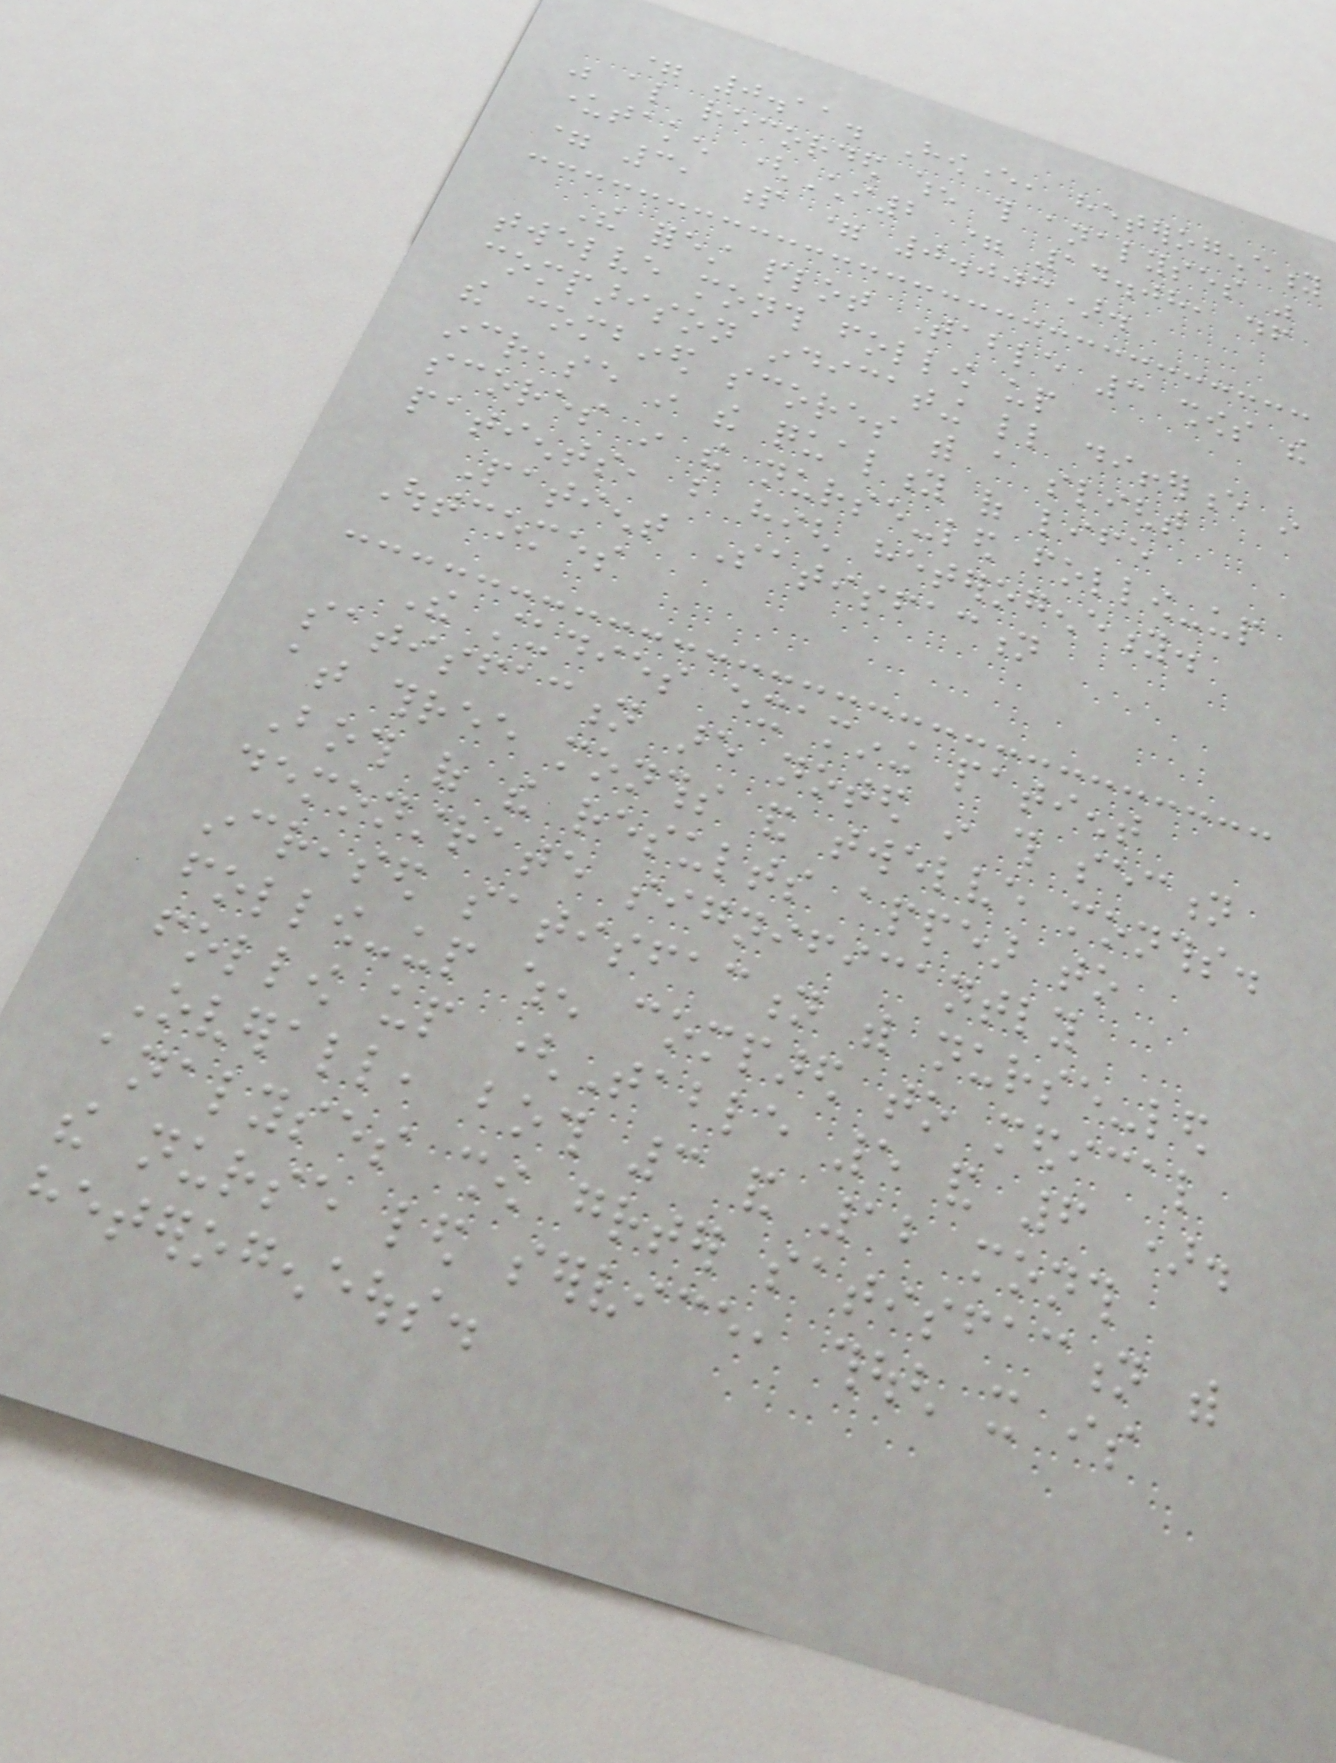= 0.11. However, heterogeneity
was also recorded when this analyses was
undertaken (Chi2 = 14.08, df
= 3, p = 0.003).
The forest plot Table 3 shows the
twelve month follow up
comparison indicating little difference in
the combined scores with a slight
increase in the quality of life
scores in the nurse-led follow-up
patients, but high heterogeneity.
Patient Satisfaction
Outcomes
The studies examining patient
satisfaction are noted in this section
at three months and twelve months.
Both of the results appear to
demonstrate significantly
increased satisfaction with nurse-led
follow-up when compared to medical
follow up (Table 5 and 6 ).
Overall, both 3 and 12 month
analyses show greater satisfaction with
the nurse led service, though it is
heterogeneous.
